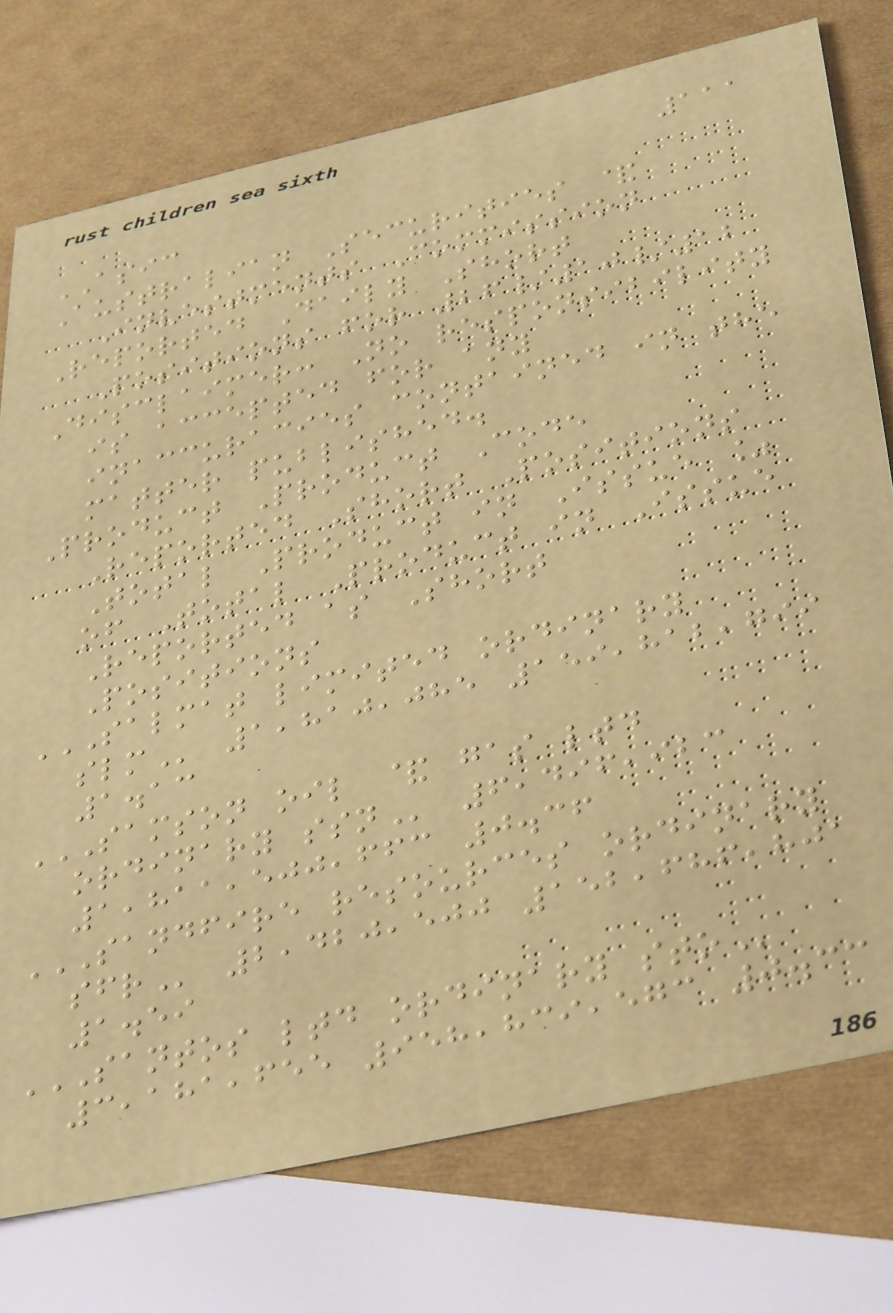111
ASIC
Australian Securities &
Investments Commission
Reported Daily Short
Positions for 26/10/12
Disclaimer: No responsibility
is accepted for any
inaccuracies contained in the
matter published.
Product Product Code
Reported Short Positions
Total Product in Issue %
of Total Product in Issue
Reported as Short
Positions
SALMAT LIMITED ORDINARY
SLM 1,810,085 159,812,799
1.13
SAMSON OIL & GAS LTD
ORDINARY SSN 6,496,923
1,811,500,663 0.36
SANDFIRE RESOURCES ORDINARY
SFR 2,420,500 152,686,801
1.59
SANTOS LTD ORDINARY STO
3,181,655 958,839,573 0.33
